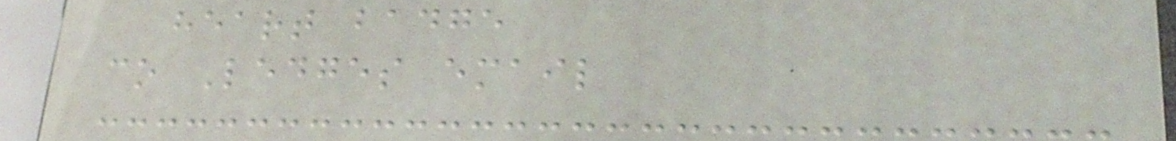heart badge
co Ledges email
